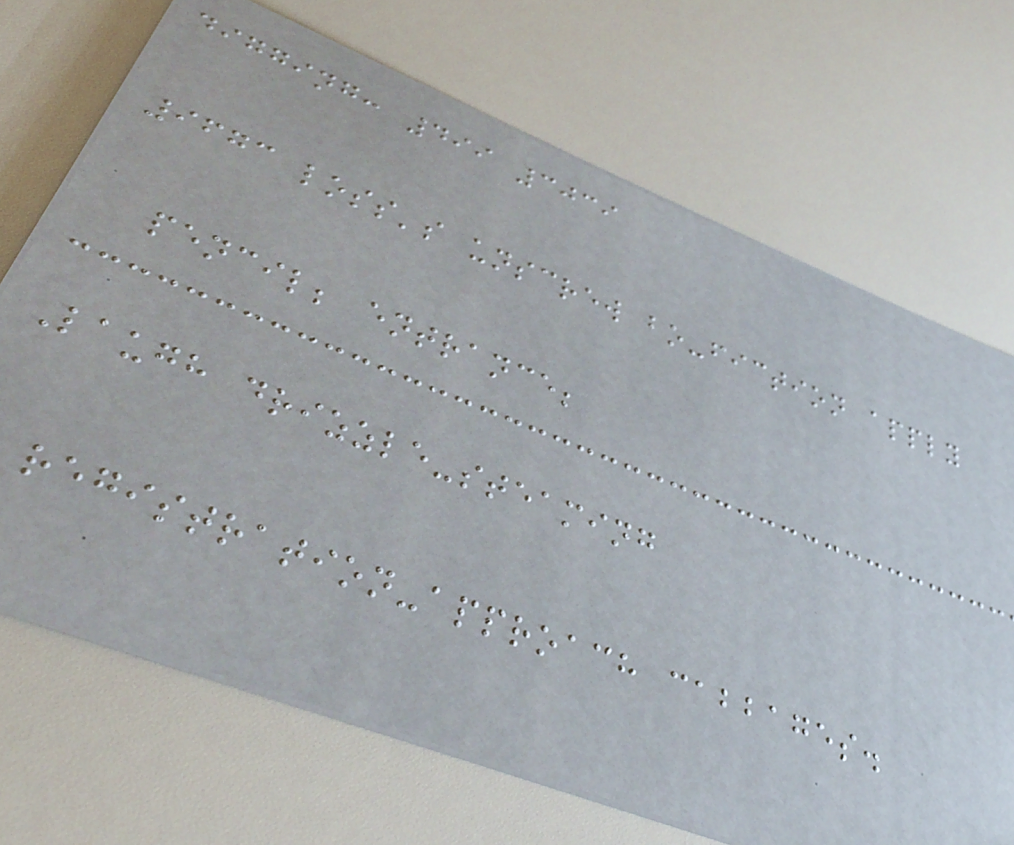digging: 499 3039
9673 loss's unscrew bo-fiction apply
pencil; entrance;
Laugh drizzle-steaming
registration-approach cabbages.
